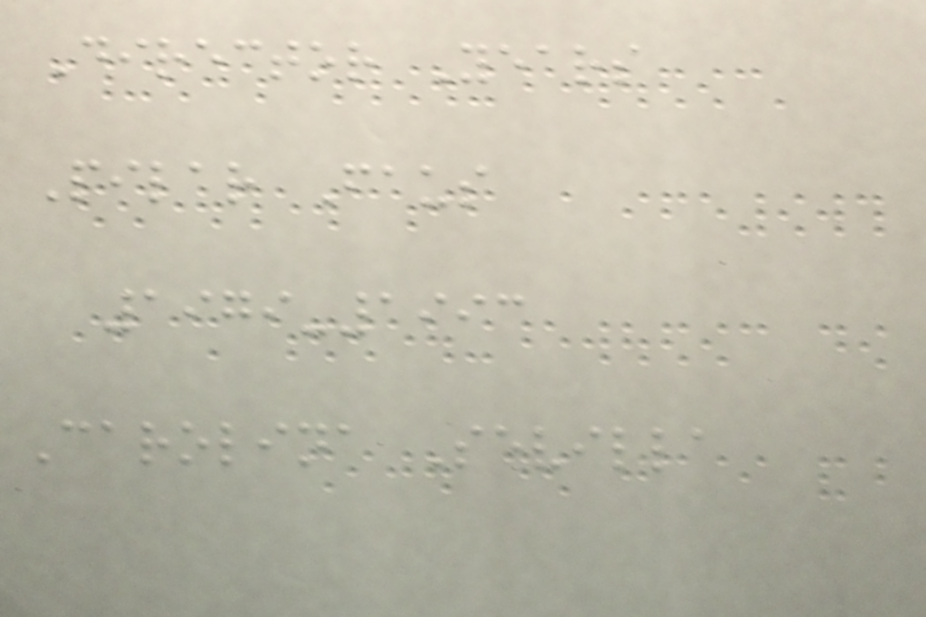Director Years
Pilar Faus
1979-1993
Carolina Sevilla
